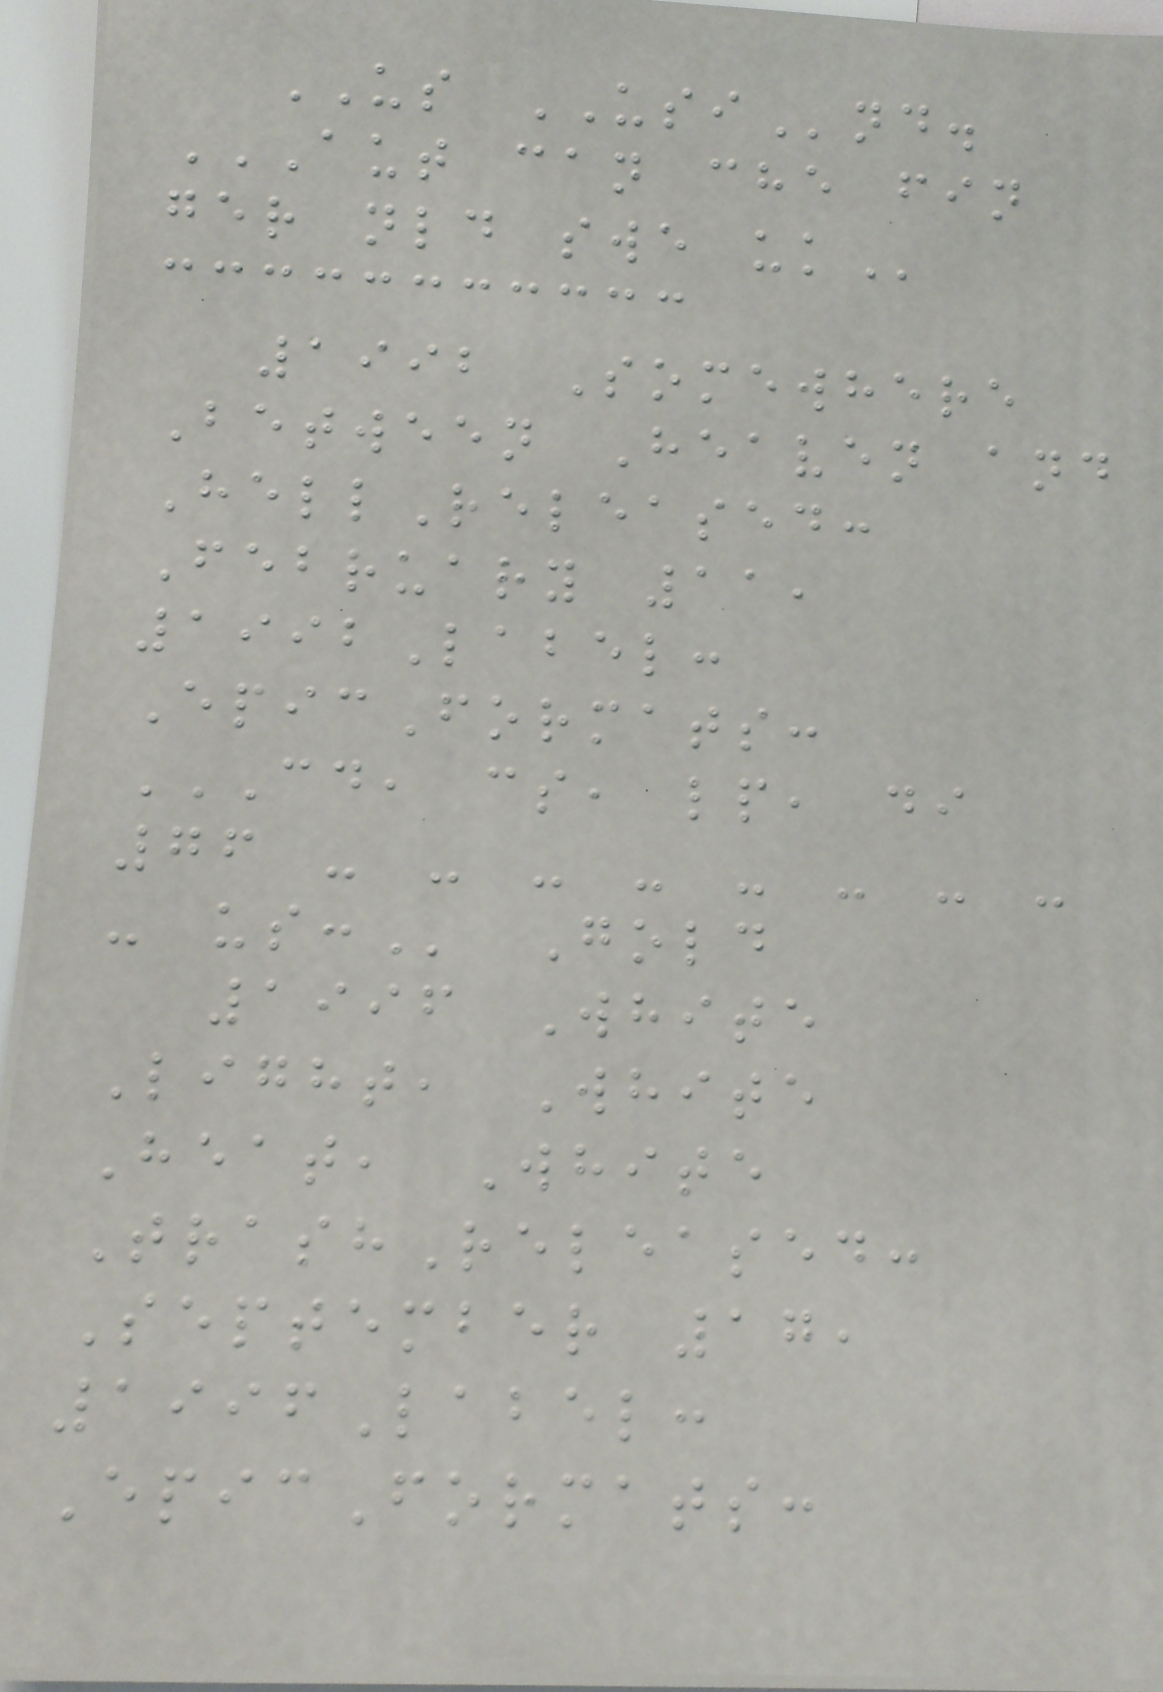US USInd.
AUT CAN CHE FIN
GER NLD SWE UK
1992 Somewhere
Between Heaven and
HellReleased:
February 11,
1992Label:
EpicFormats:
CD, CS, LP, DI
76 - - - - - - - -
- US: Gold
1996 White
Light, White
Heat, White
TrashReleased:
September 17,
1996Label:
EpicFormats:
